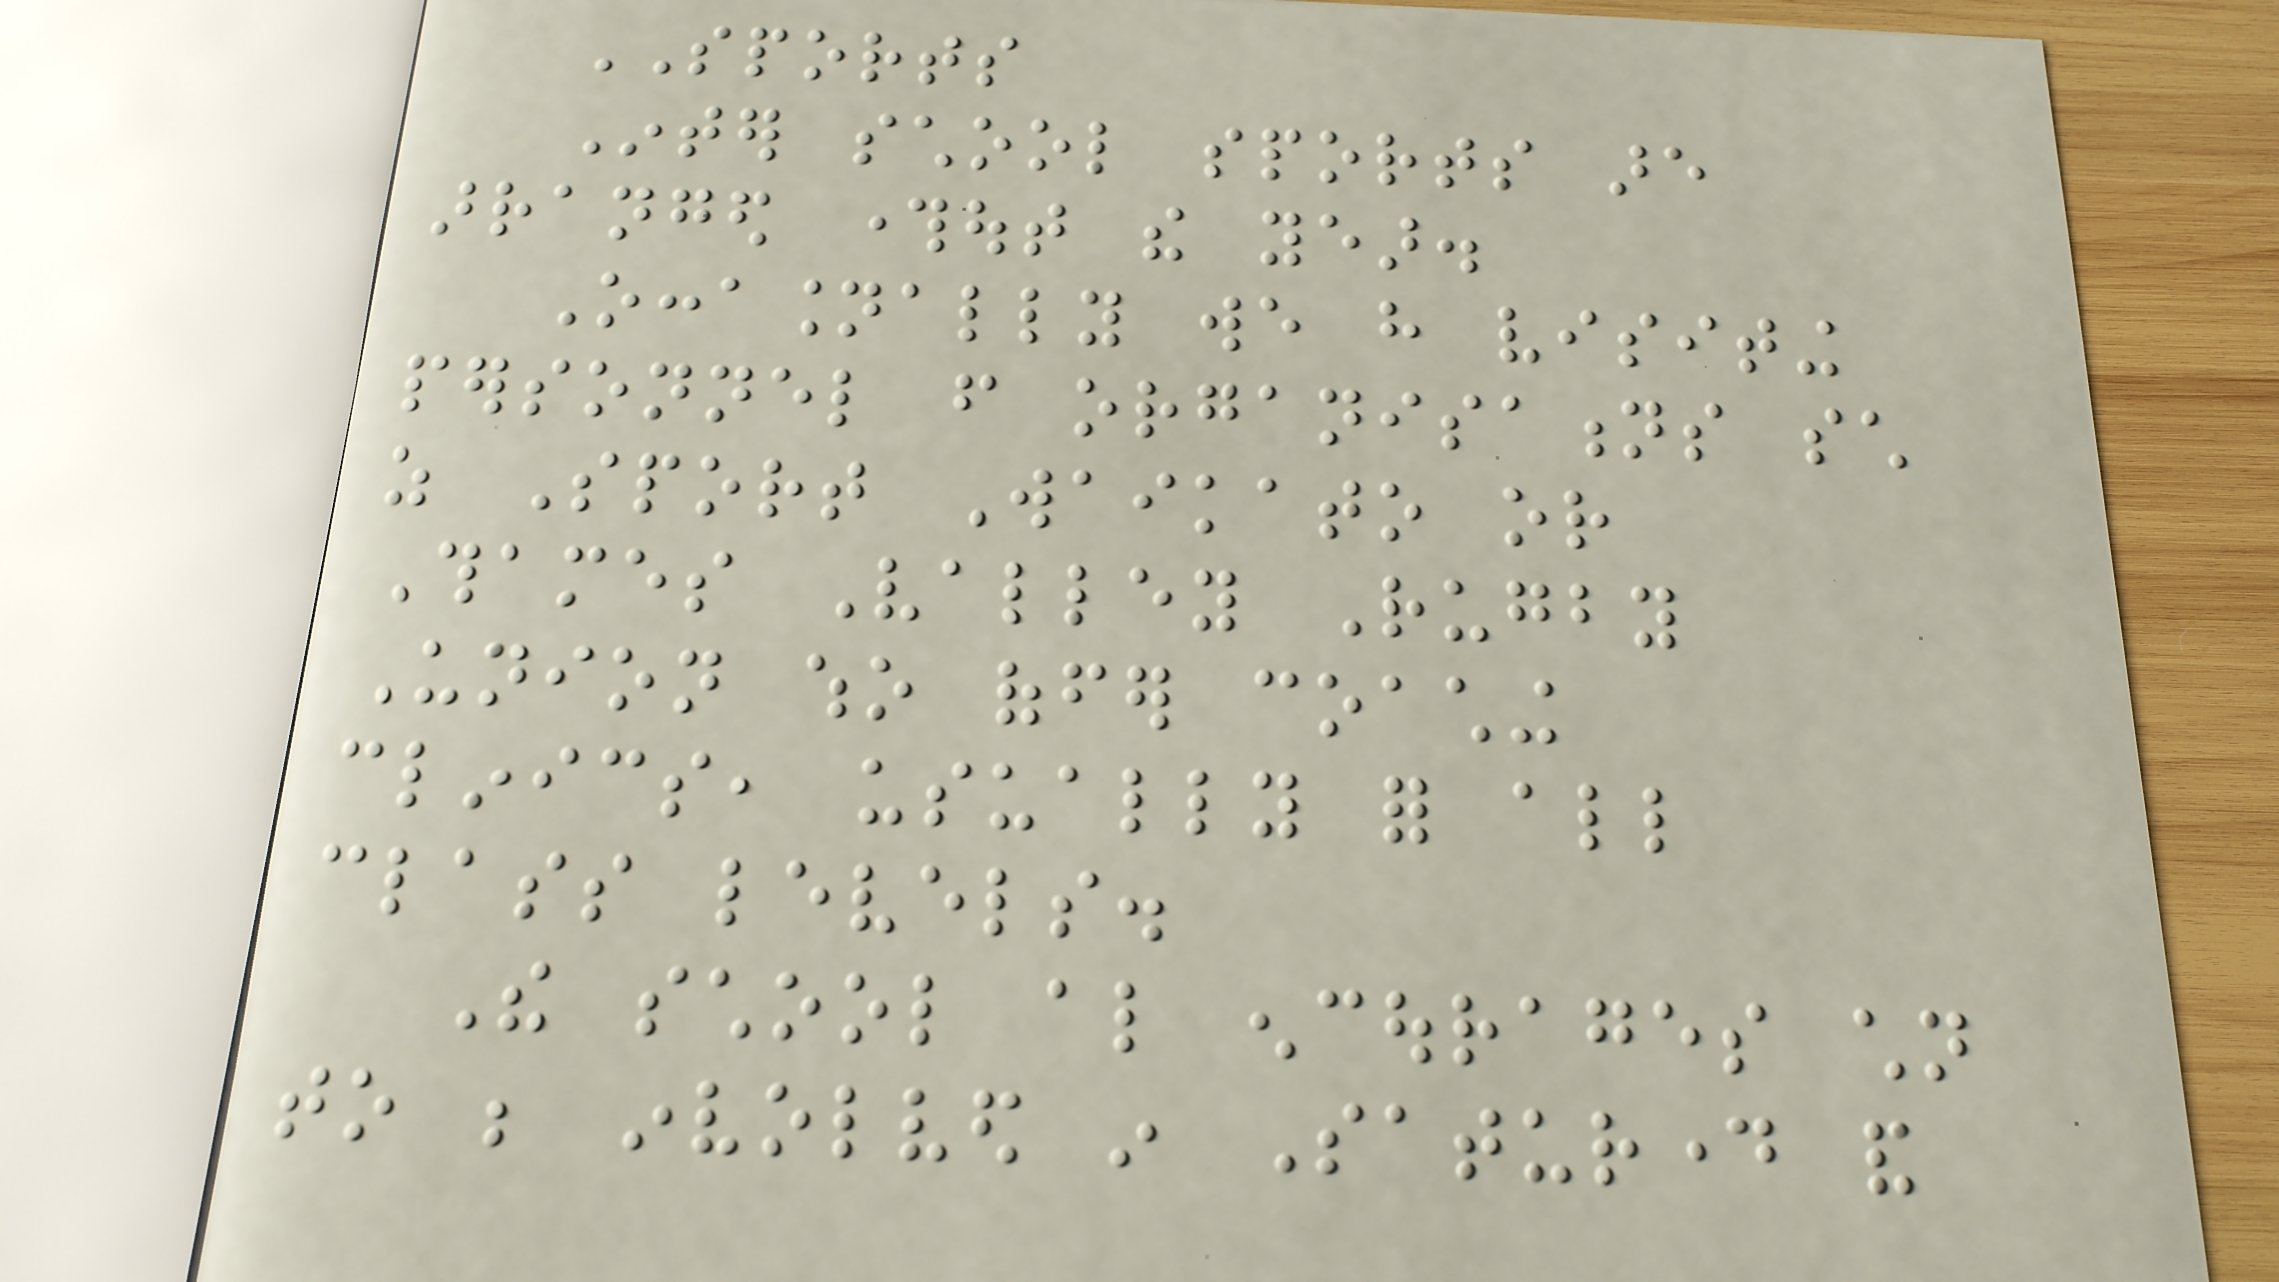SPORTS
Inter school sports are
arranged throughout the year.
Occasionally we have visiting
personnel from organisations such
as Sport Waikato or
Thames Valley Rugby
Union who offer coaching
clinics, usually for all
class levels.
The school also encourages children
to be involved in Saturday and
